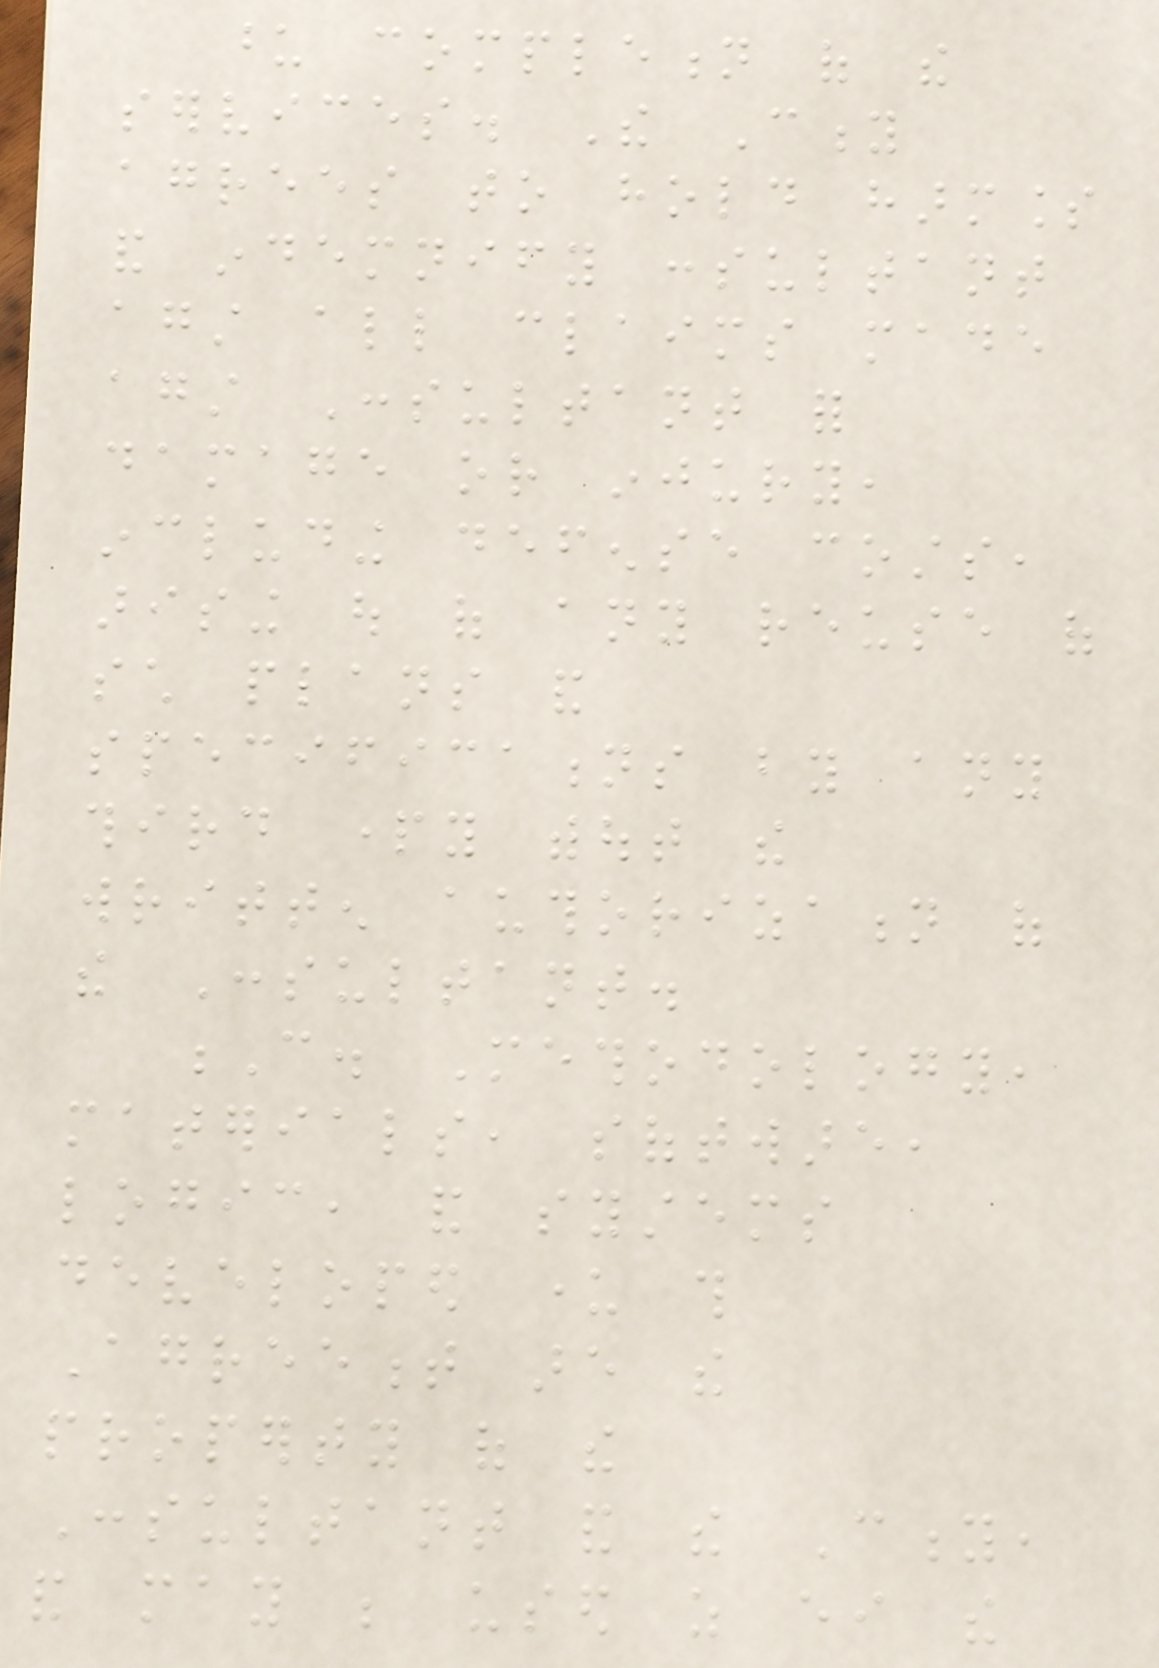upon completion of the
services. The City
agrees to hold harmless
and indemnify consultant
against all claims made
against Consultant for
damage or injury,
including defense costs,
arising out of any reuse of
such plans and
specifications by any
third party without the
written authorization of
the Consultant.
C. Methodology,
materials, software,
logic, and systems
developed under this
Agreement are the
property of the
Consultant and the City,
and may be used as either the
